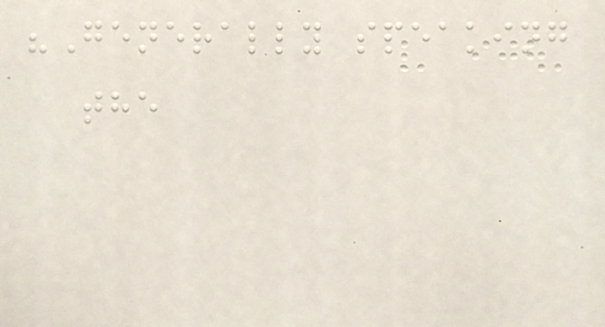"Generally speaking
the
